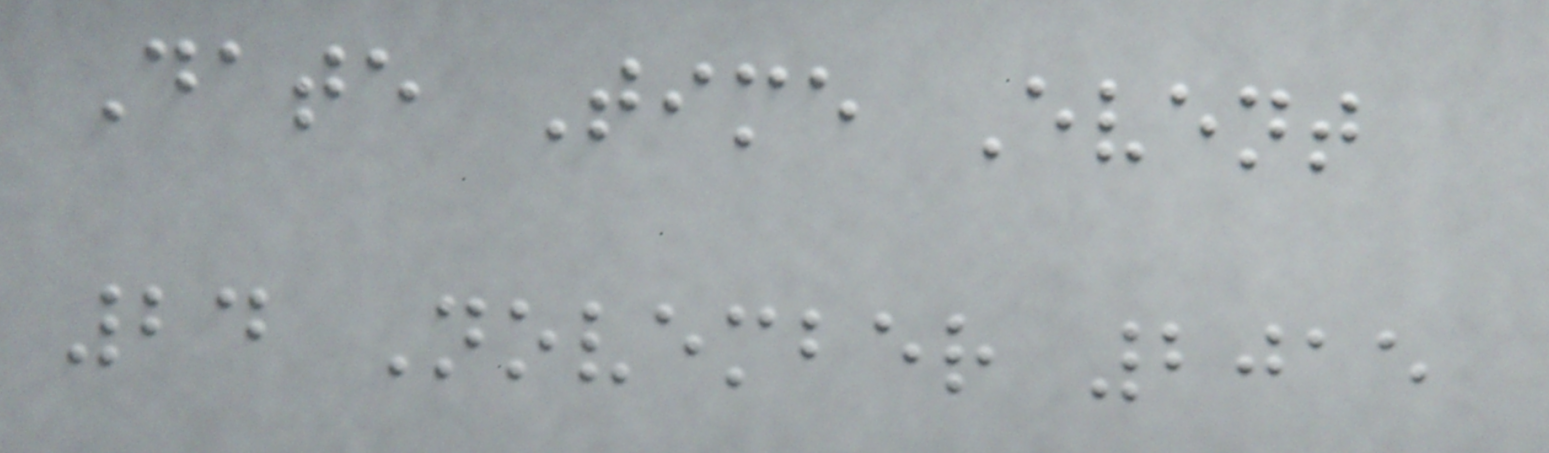Date Time Event
24 November 2015
